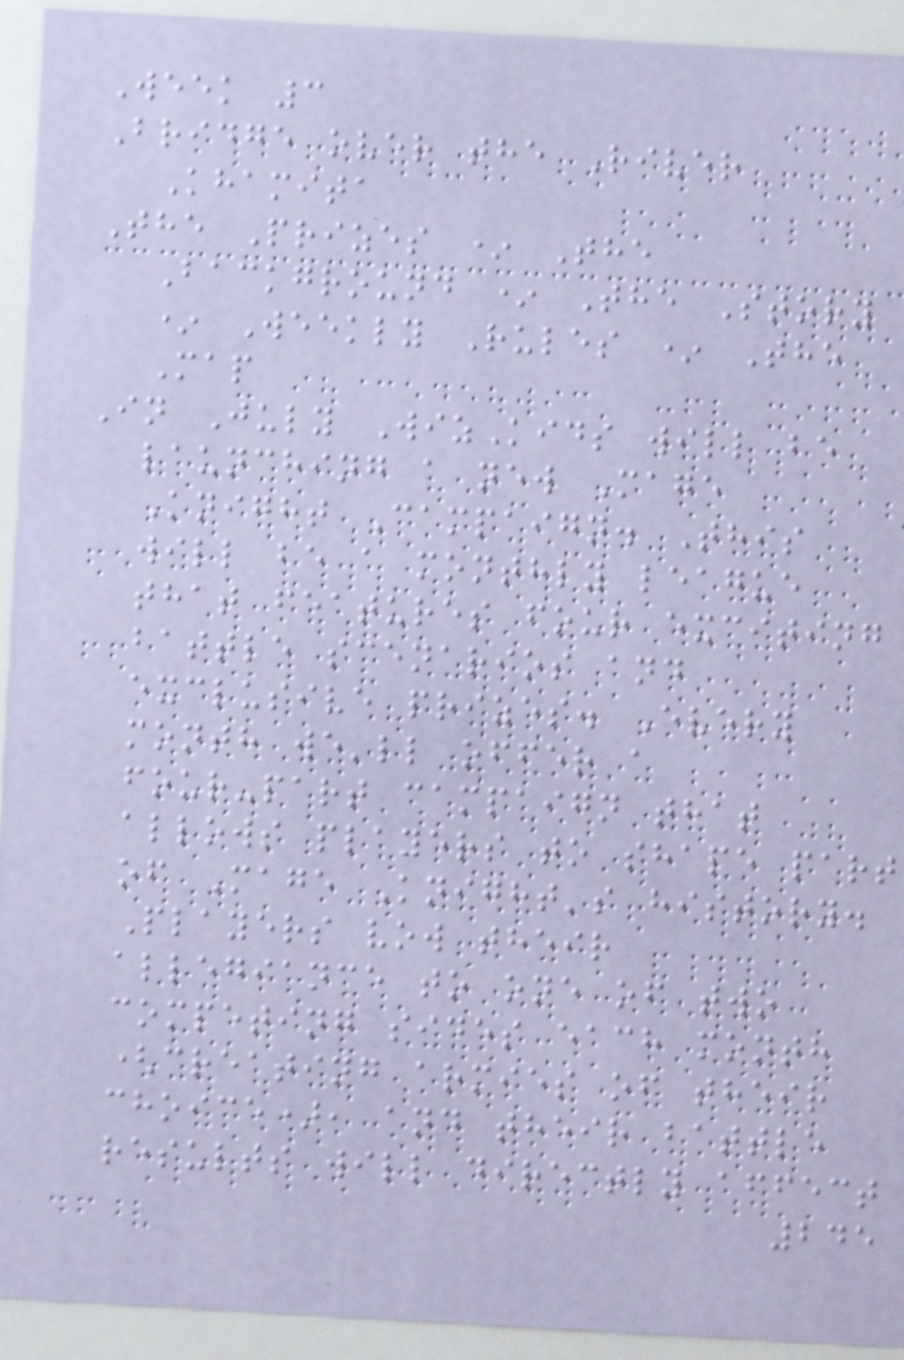Week 3
Bridge over the River
Khamita
The Prizes * The
Background * The Story
* Weekly Rules * The
Map
In July WizKids will be
launching a new Mage
Knight Campaign. This
will be a monthly league
that features four exciting
battle scenarios and
exclusive prizes. Every
month we'll offer a
four-part campaign that
allows players to shape part
of Mage Knight's history.
Players vow their
allegiance to one of two
competing sides each month
(creating armies of their
choice), and their battle
results will directly affect
245
